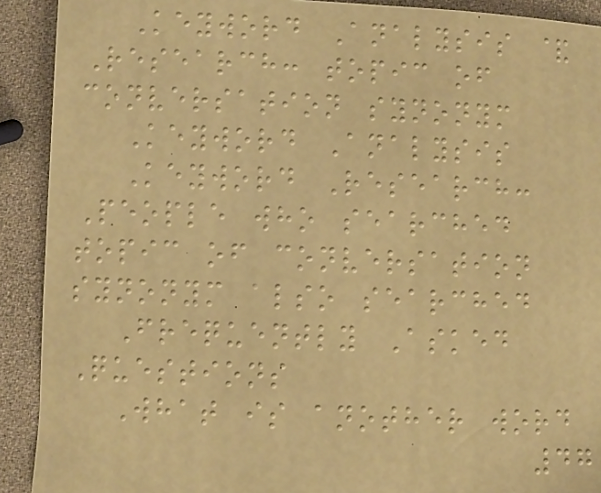Keyword Analysis &
Research: topic of
conversation synonym
Keyword Analysis
Keyword Research:
People who searched
topic of conversation
synonym also searched
Frequently Asked
Questions
What is another word
47
